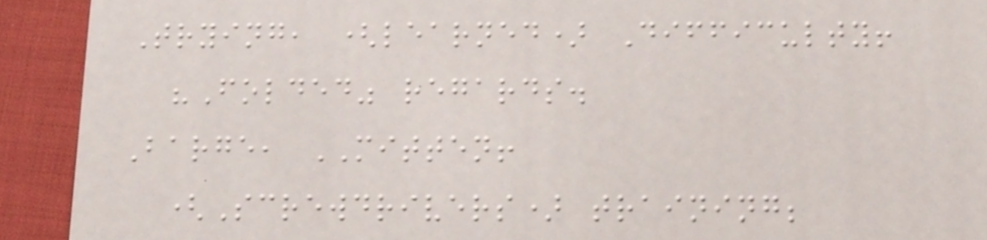Trying, (learned) Difficulty!
"Folded" regards.
Barge, MITTEN!
(Screwdrivers) training;
